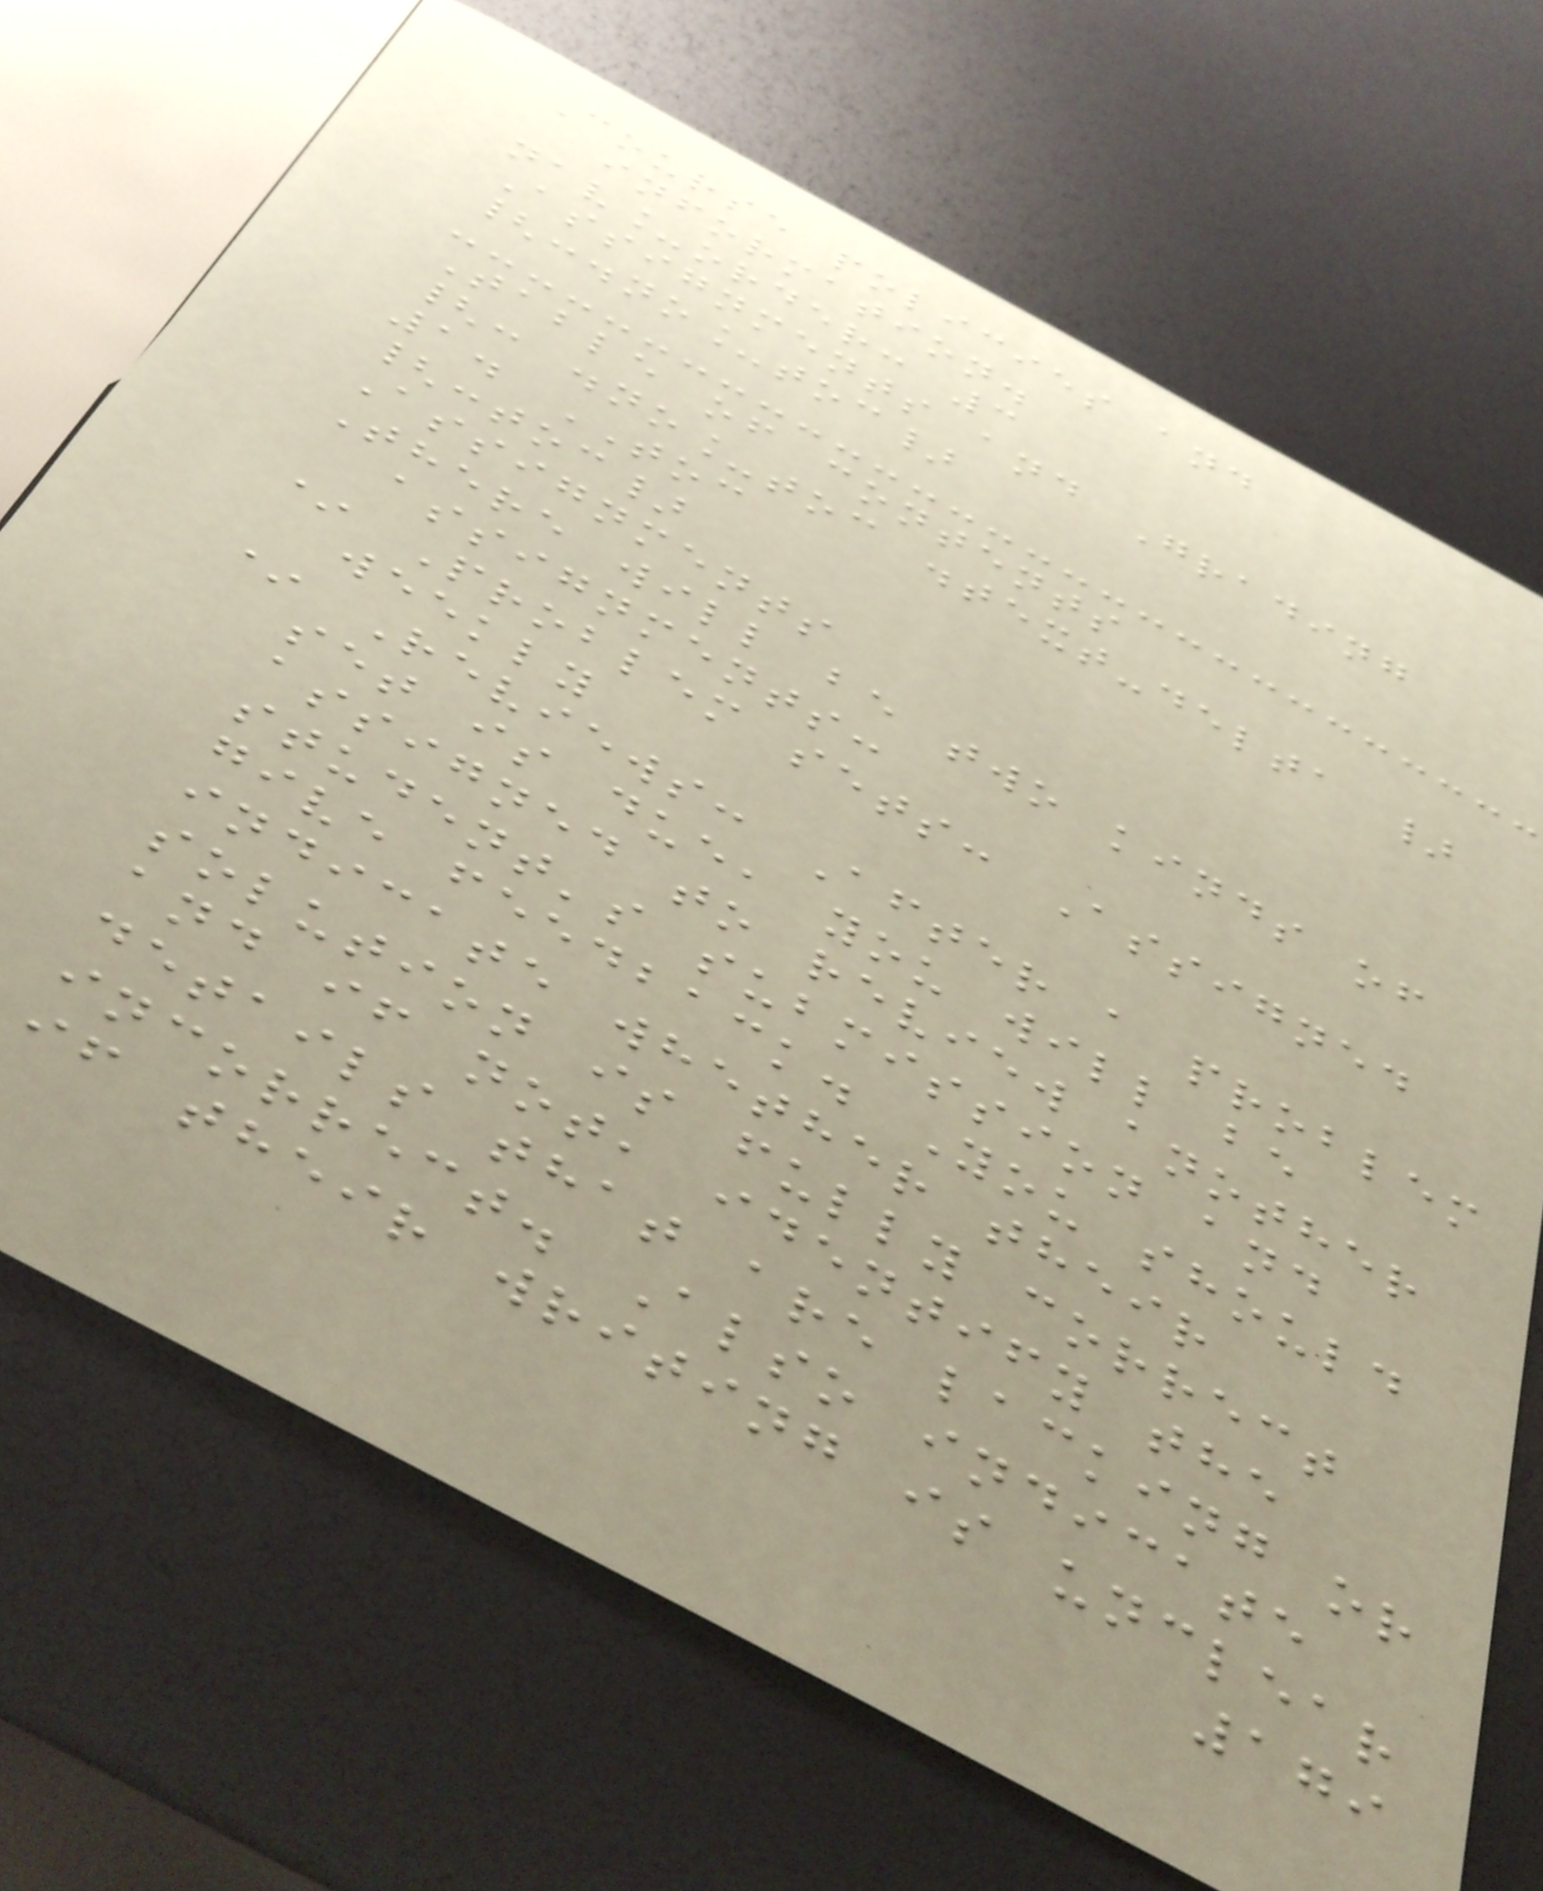Course policies and
information.
nav_order: 3
Assignments and Grading
{:.no_toc}
Table of contents
{: .no_toc .text-delta }
1. TOC
{:toc}
Assignments
There will be two kinds of
assignments:
* Problem sets: Assigned
weekly
* Reviews: After a problem
set is due, you will be
assigned to review another
student's submission and
give feedback. You should
indicate whether their
solution is fully correct
and if not, identify the
details that are lacking or
incorrect. Also indicate
if their writing is unclear
179
